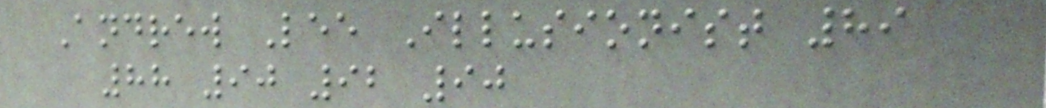Andrew Lee Illusionist 89
88 90 92 90
